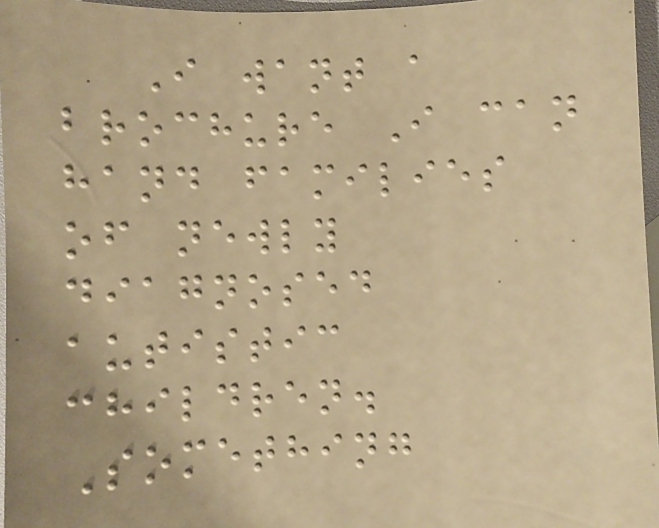I want a
brochure I can
hand families
of newly
diagnosed
autistic
children.
Something
